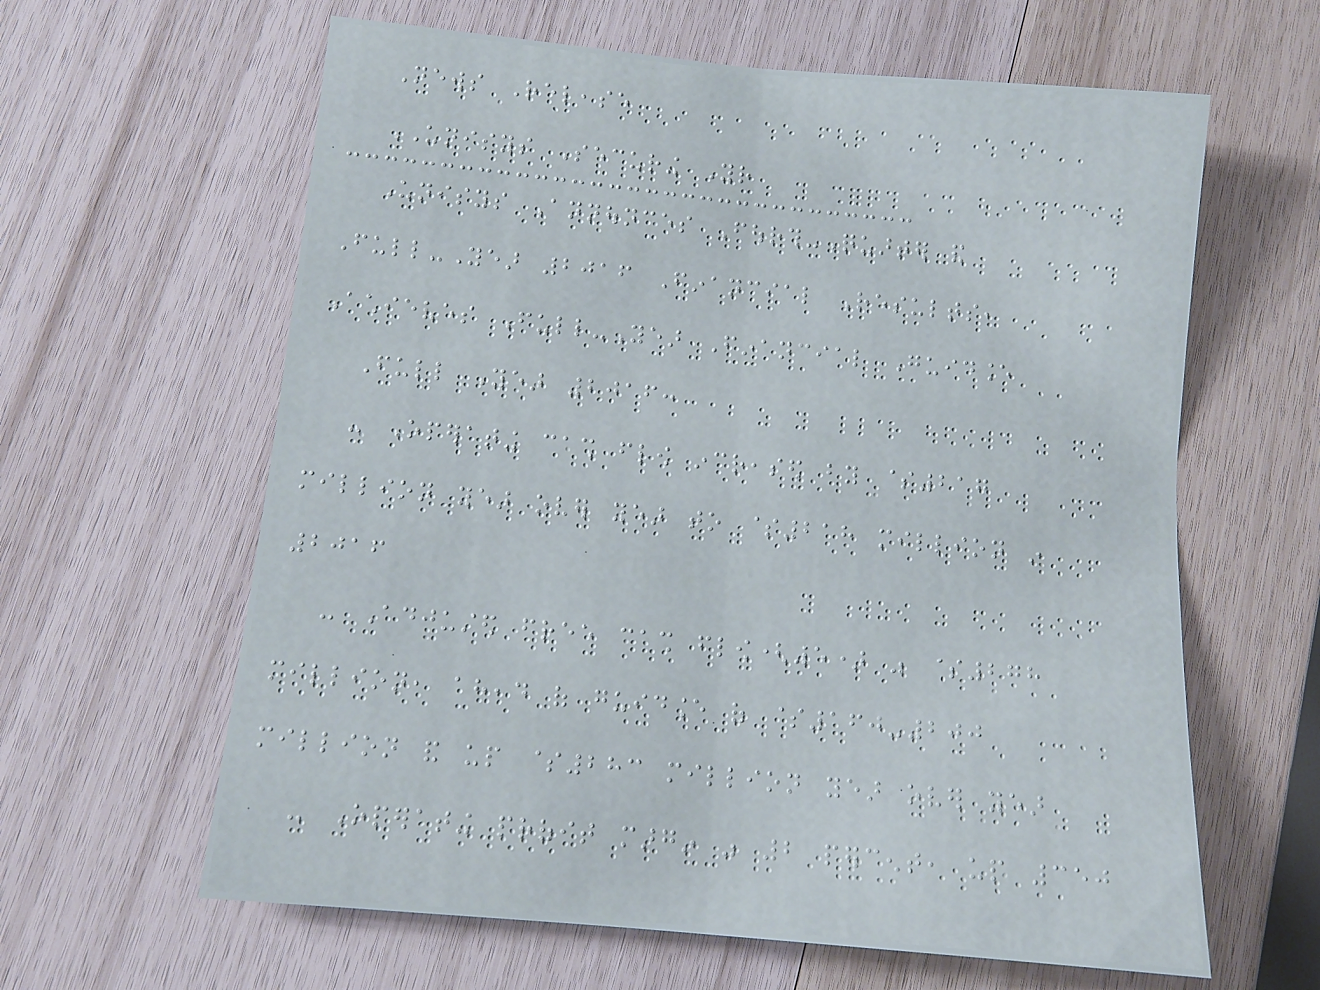News Release
UNISYS Securing Your
Unisys Announces Fourth-Quarter and
Full-Year 2016 Financial Results,
Achieves Full-Year Financial Guidance
Full Year 2016:
- Operating cash flow increased by $217
million year over year to $218 million in
2016
- Adjusted free cash flow(5) was $278
million, ahead of guidance of $160-200
million and up $283 million year over year
- Operating profit margin was 2 percent, up 350
